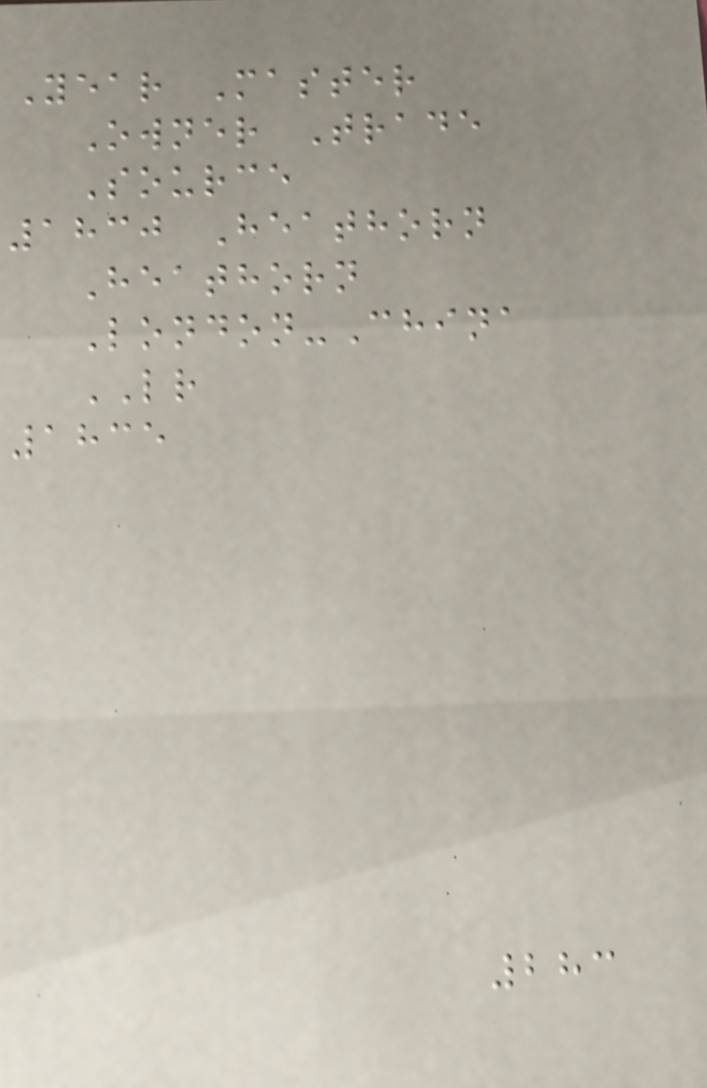Year Master
Owner Trade
Source
1830 Heathorn
Heathorn
London-China
LR
1835
283
